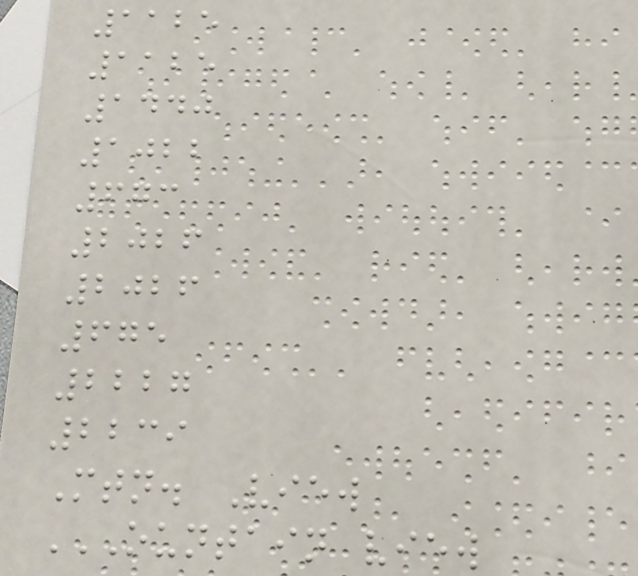1125
1125
1440
1022
673
2026
2026
675
2227
2239
Mtn. View
OUNTAIN VIEW
